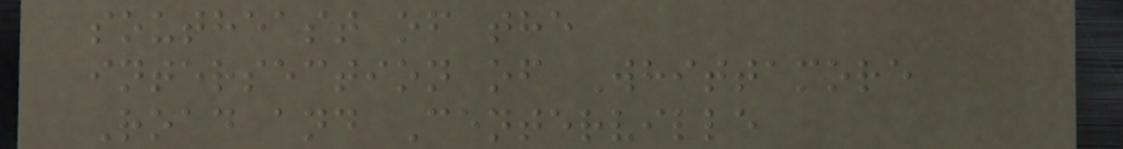southeast of the
intersection of Whittamore
Road and Centerville
